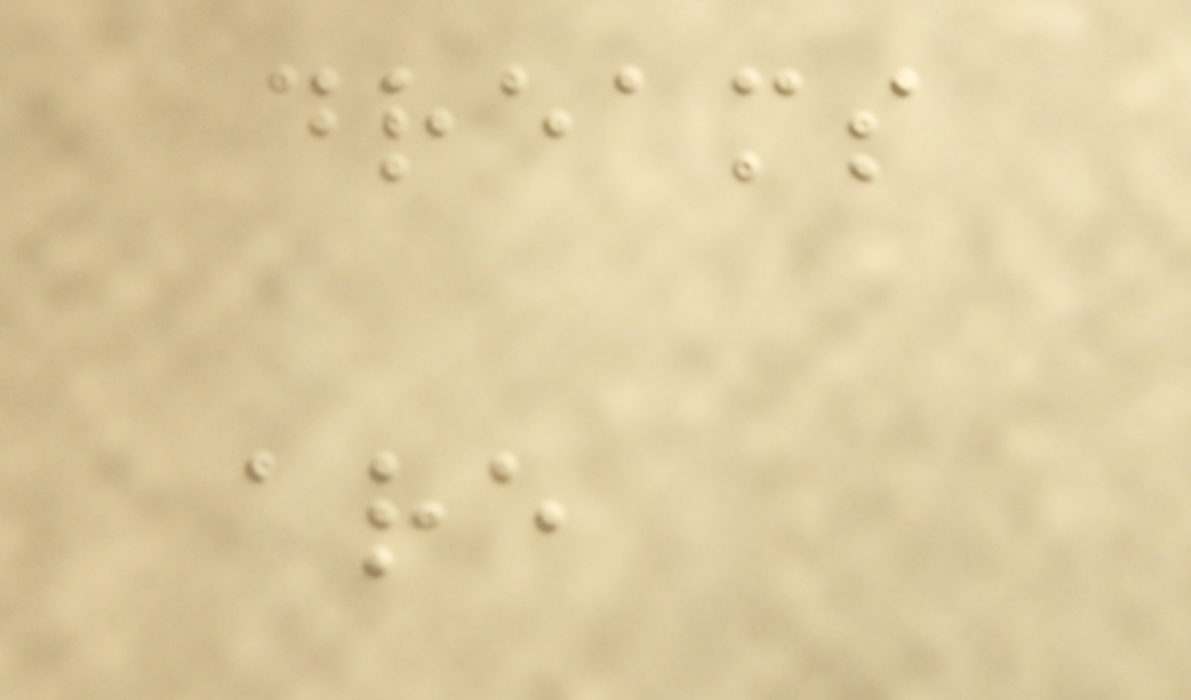dreams
are
